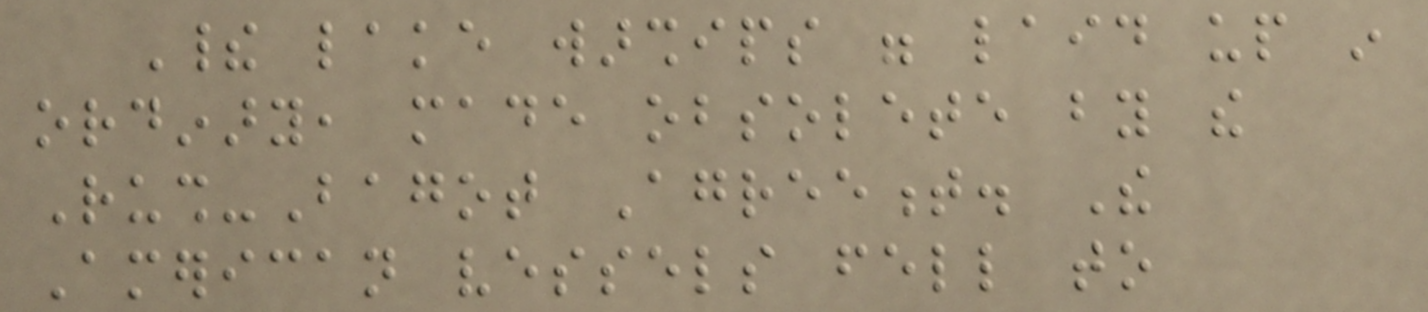Their lake warships were laid up in
ordinary, made obsolete by the
Rush-Bagot Agreement. The
American vessels fell to
